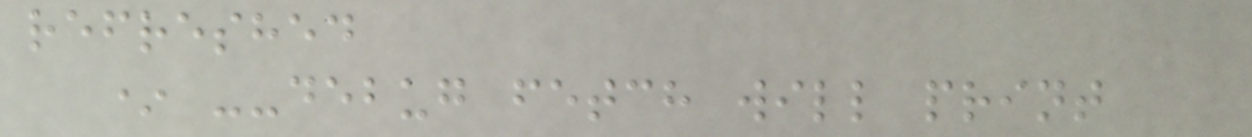refreshed
* --debug fetch will print
